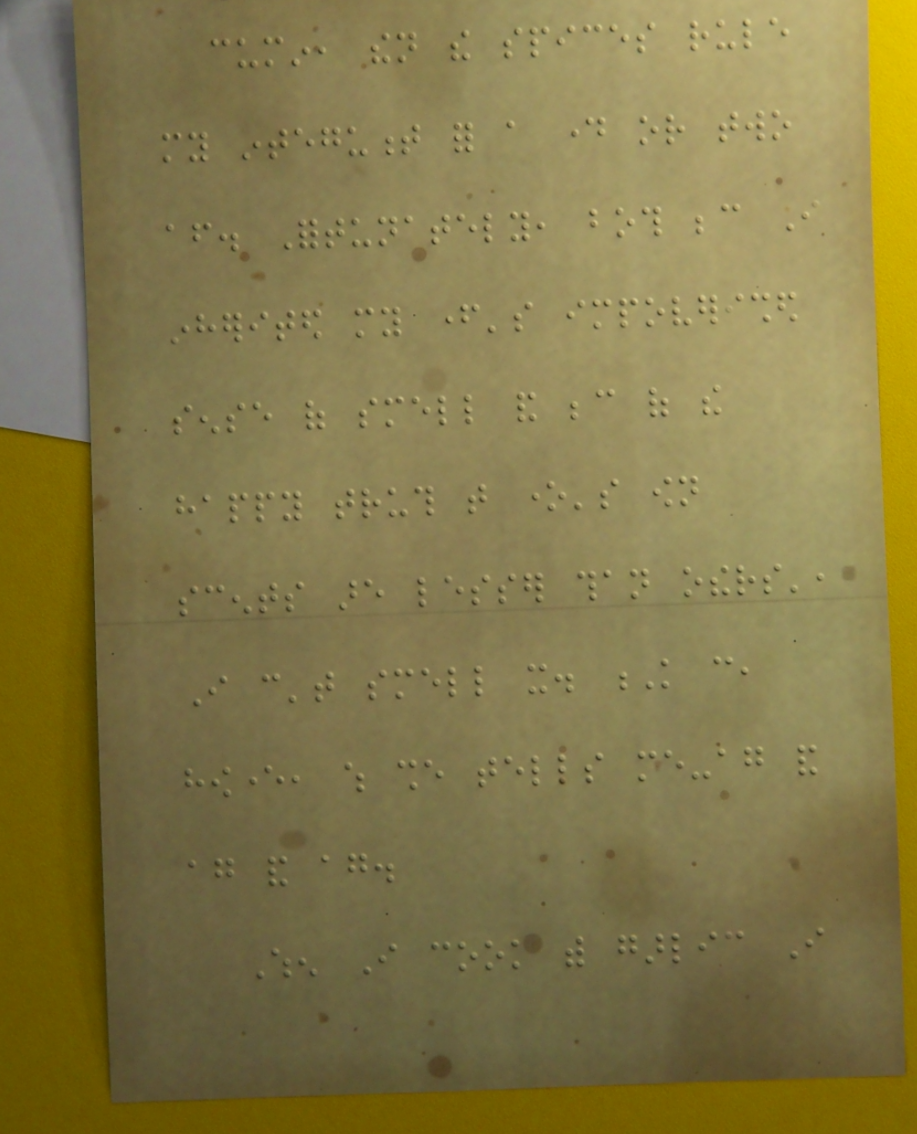cumin, then the spices rule
my integument for a day or two
after. Fortunately, both because I
inherited my father's impoverished
sense of smell and because of the
happy truth that one's own
scents are lesser than others',
I can't smell it. K can,
however, which she tells me-again and
again and again.
When I cook with garlic I
